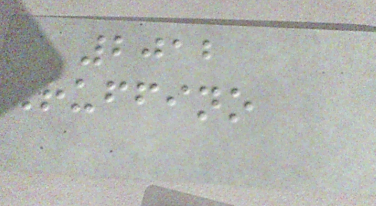2012
Ruffino
